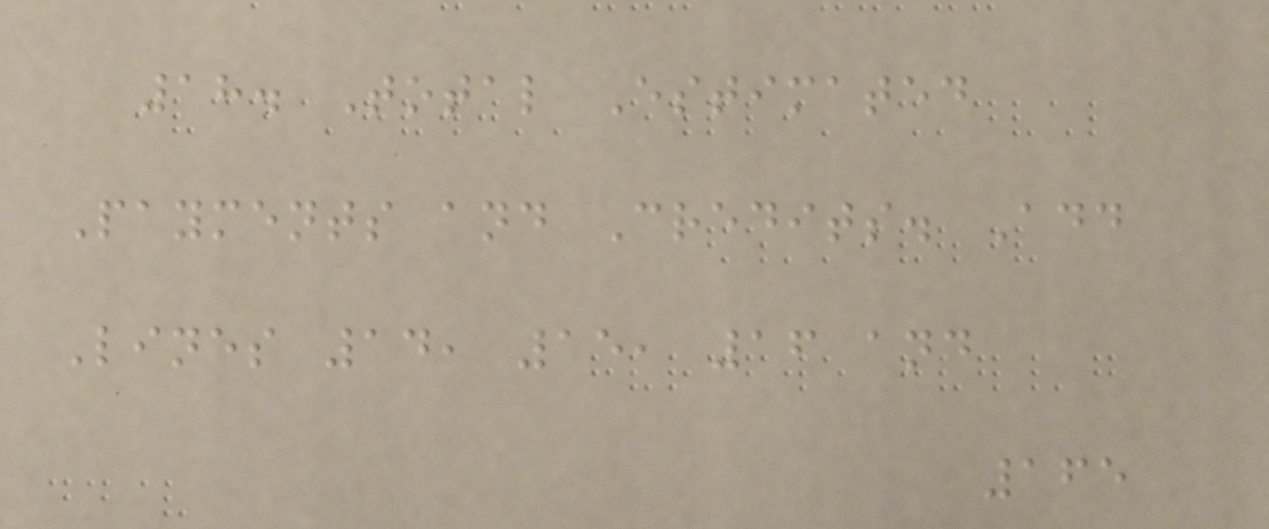18. Total Estimated
Payments and Credits. Add
Lines 14, 15, 16 and
165
